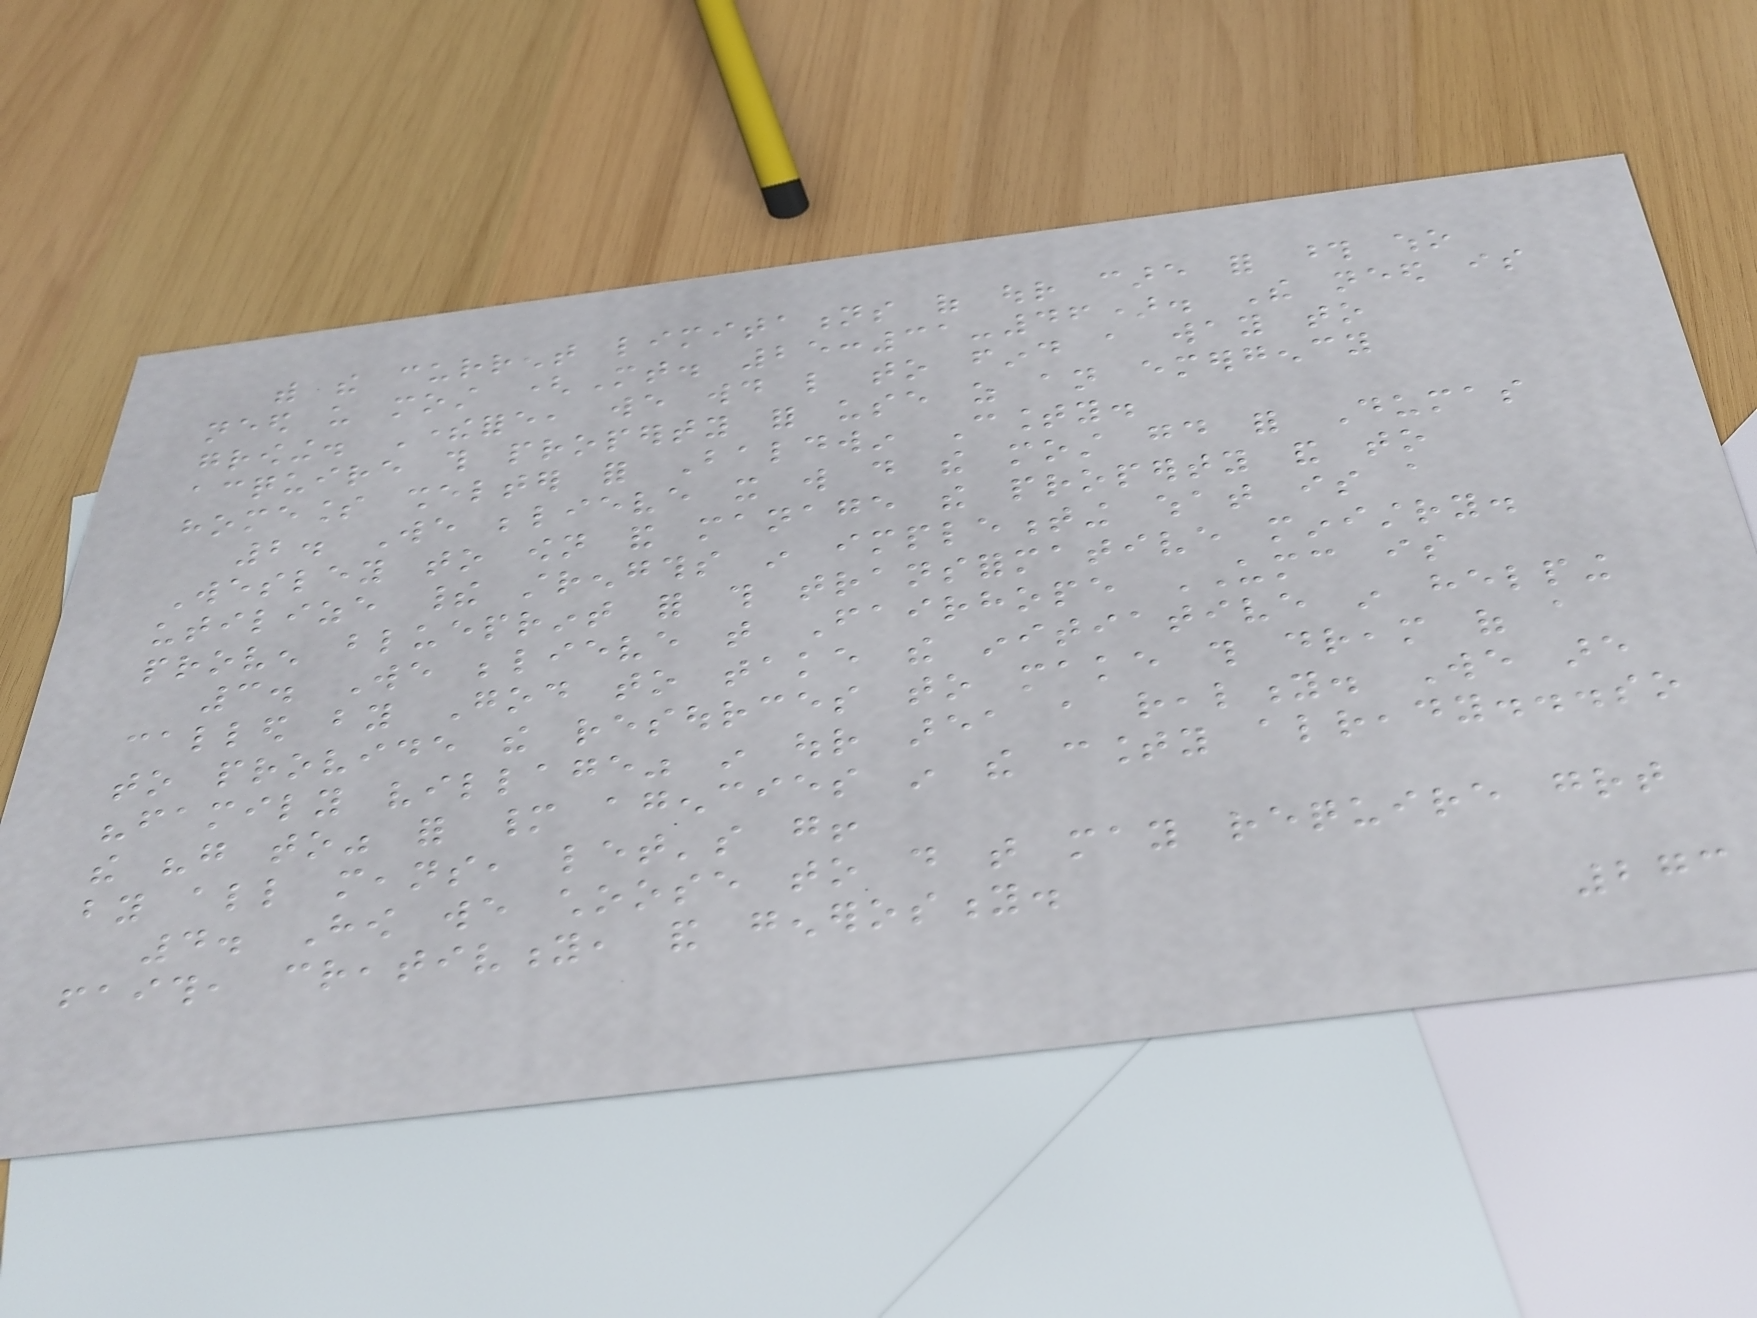with the current limitations of our care for those who
need us most (Mt. 25:31-46). The need is
growing. Therefore, we would like to find a way to
acquire this property for use as an emergency
homeless shelter for Baldwin County.
2. We believe it will do the most good for Dumas
Wesley to own and manage the property and to
utilize their strengths in implementing what is a
proven blueprint for this transformative ministry.
3. We believe that Fairhope UMC is
called by God to take the initiative in helping
to provide the resources to make this dream of a
"family village" in our area a reality. We are
the "go to" for many agencies in the county already...so
by all means, let's go!
4. How we choose to do that may require great
faith, creativity, and generosity.
273
